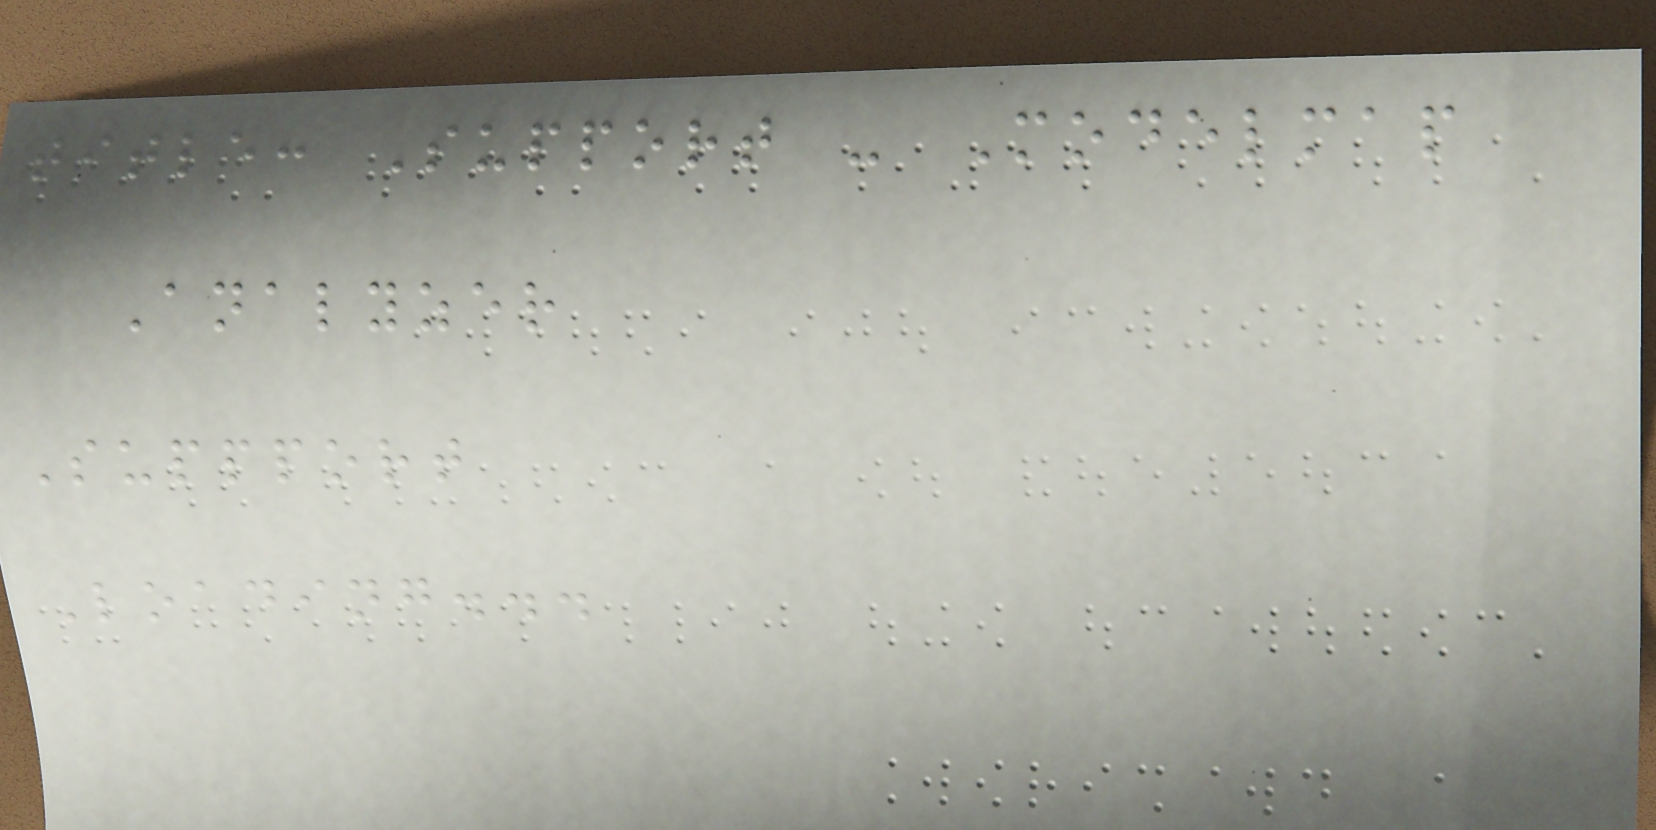title: Support - Modelmap
Analyzer
Suppport
Loading...
